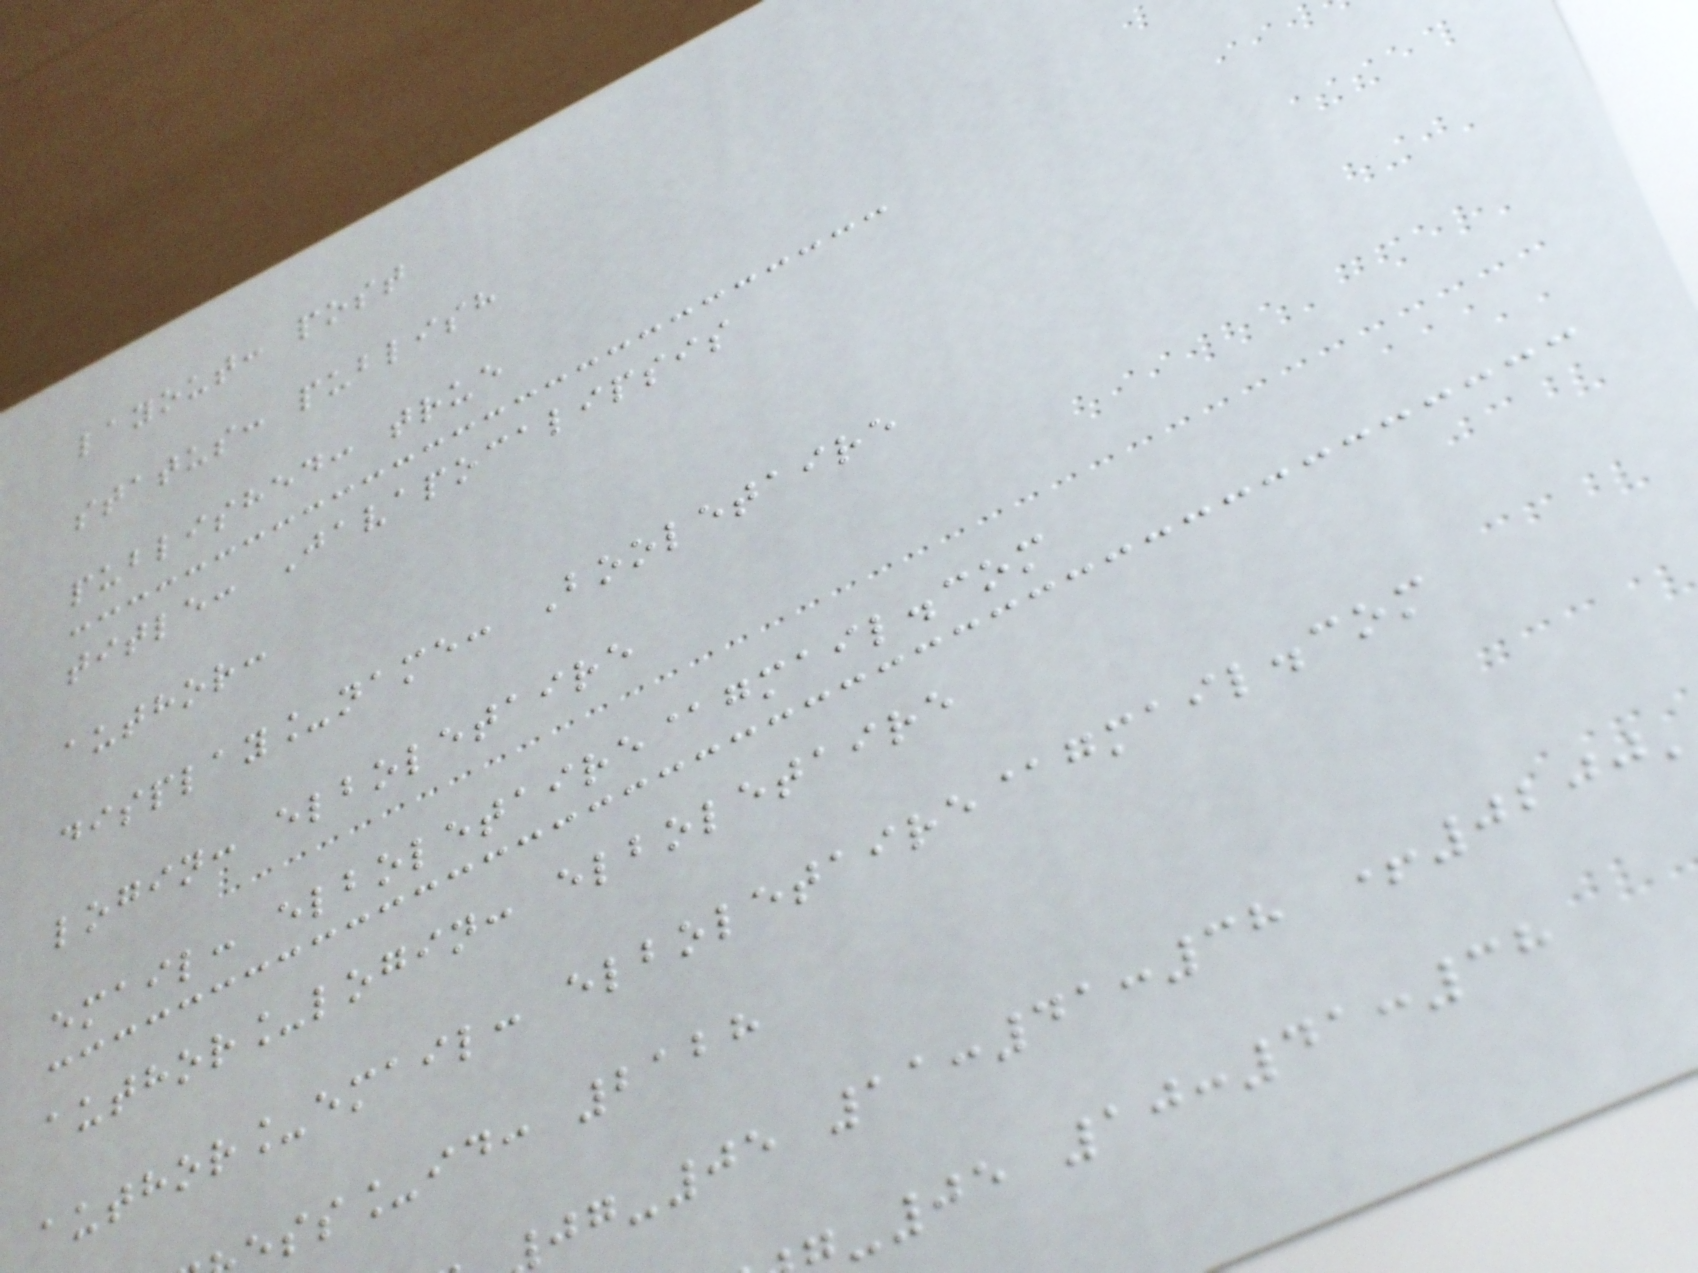layout: post
status: publish
published: true
title: Javapocalipsis
author:
display_name: Booletaire
login: elboletaire
email: elboletaire@gmail.com
author_login: elboletaire
author_email: elboletaire@gmail.com
ss_id: 2128
-05 11:41:38 +0200
-05 10:41:38
